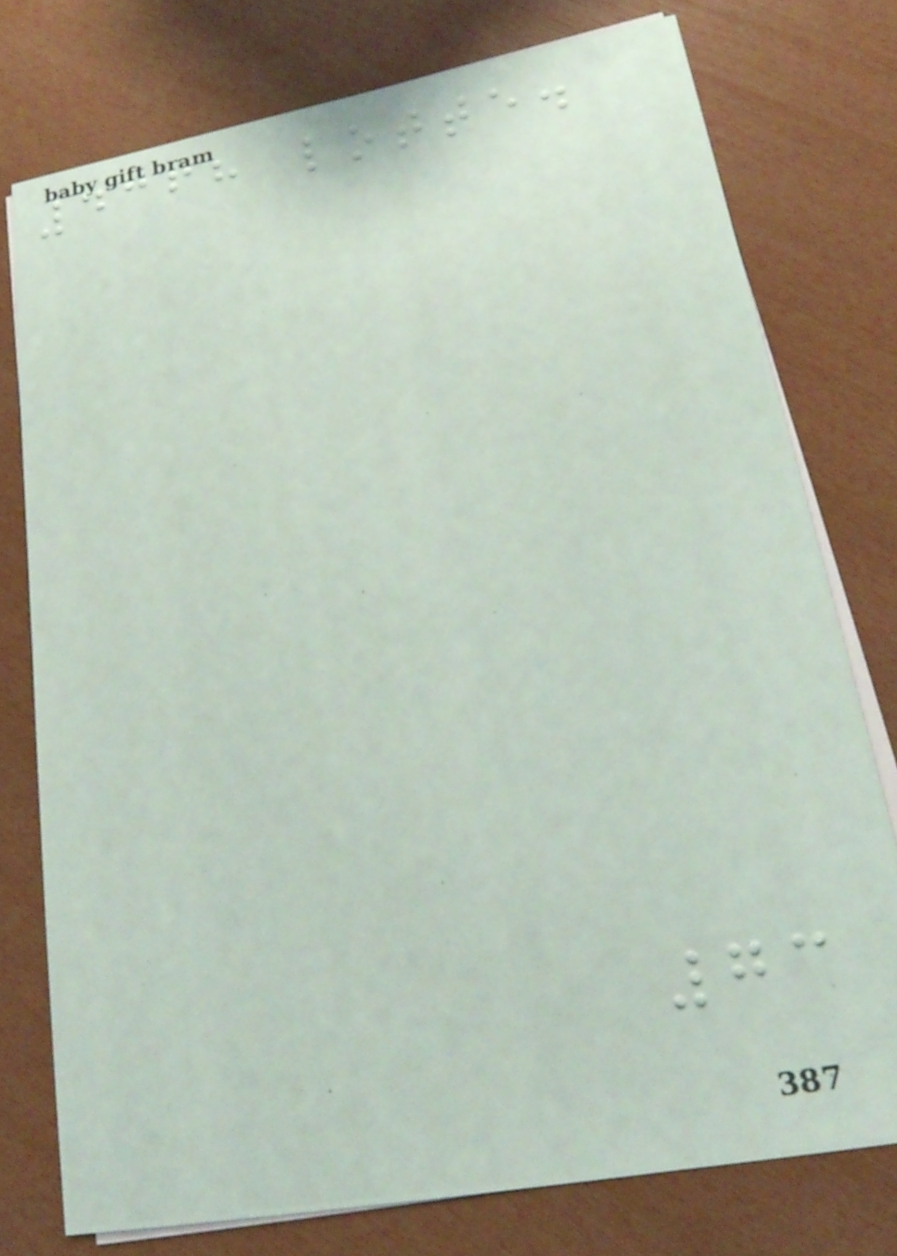4368 lotte.
73
